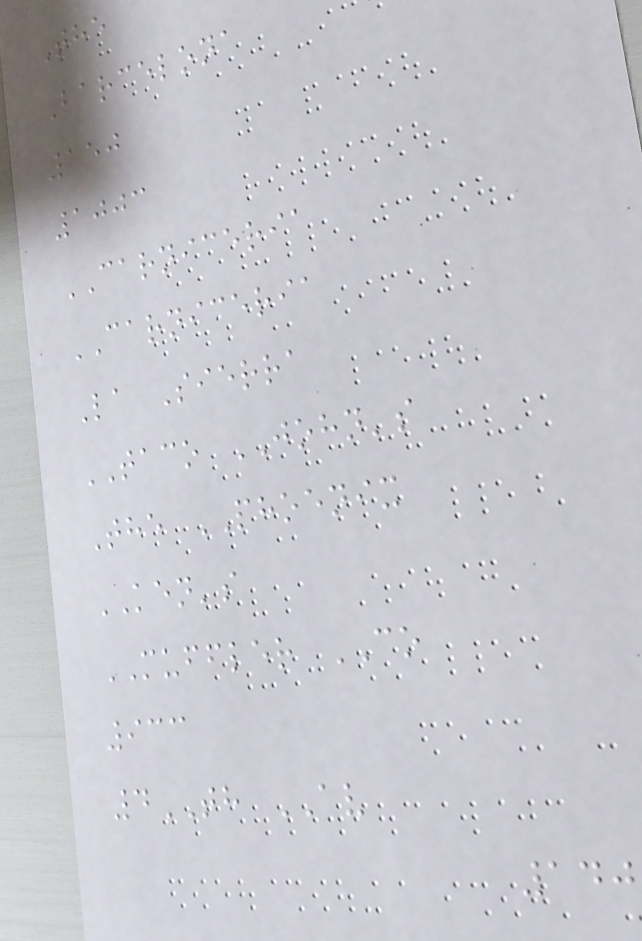The
Barcelona
150
1003
CARNICERIA
CARNICERIA
La Sierra
TACO JOHN's
The PHOENIX
KEN's
MUFFLER CO
933
4TH AV
140
